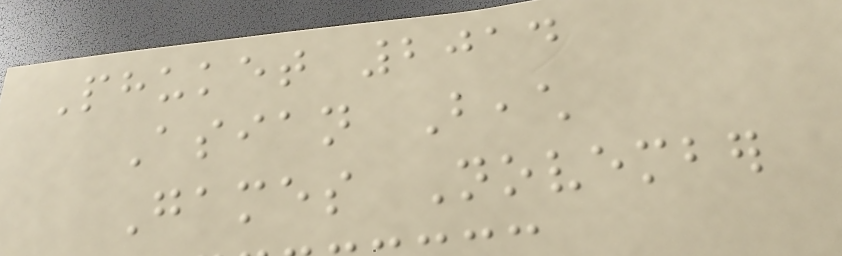Phuket 2014
Asian Beach
Games November
